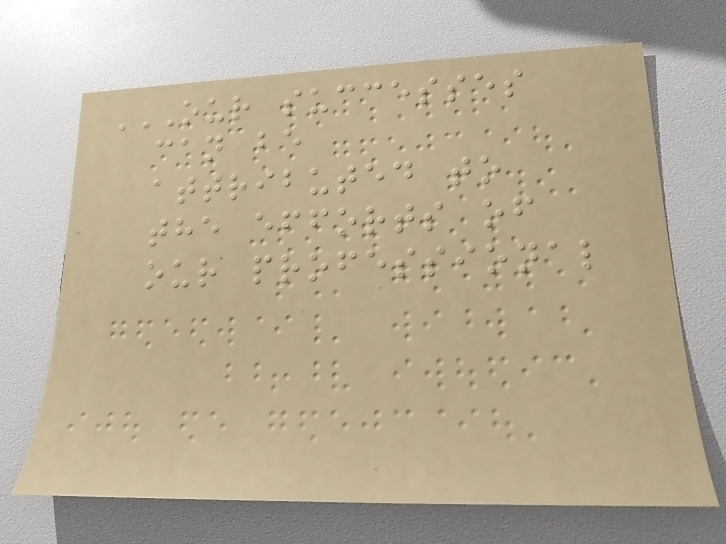OUR SUCCESSES
CAN BE
ATTRIBUTED TO
THE EFFORTS OF
OUR PROFESSIONAL
